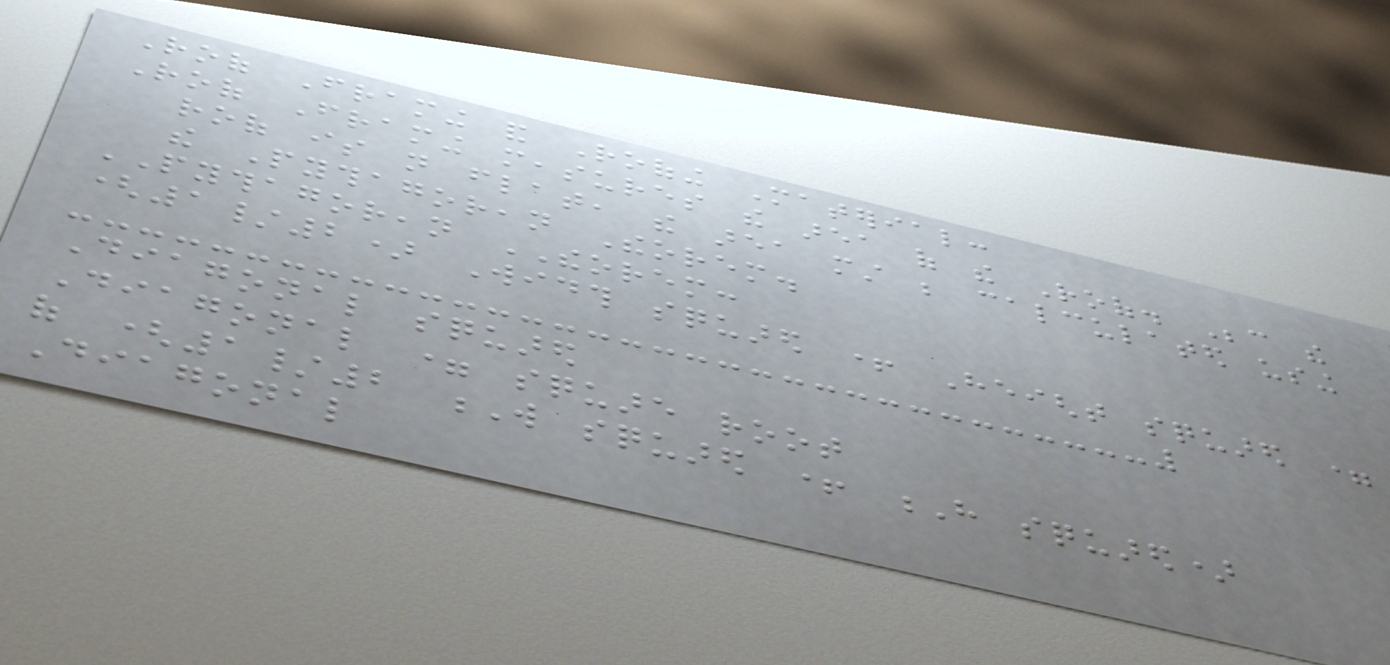Roof Framing and Roofing Material:
Roof Framing measures the area of the Roof. Because the
roof is not flat, the area must be calculated using
the Pythagorean Theorem.
PYTHAGOREAN THEOREM:
(1/2) Width squared + Height squared =
Diagonal squared
Diagonal = square root
of (1/2 W squared + H squared)
Diagonal
